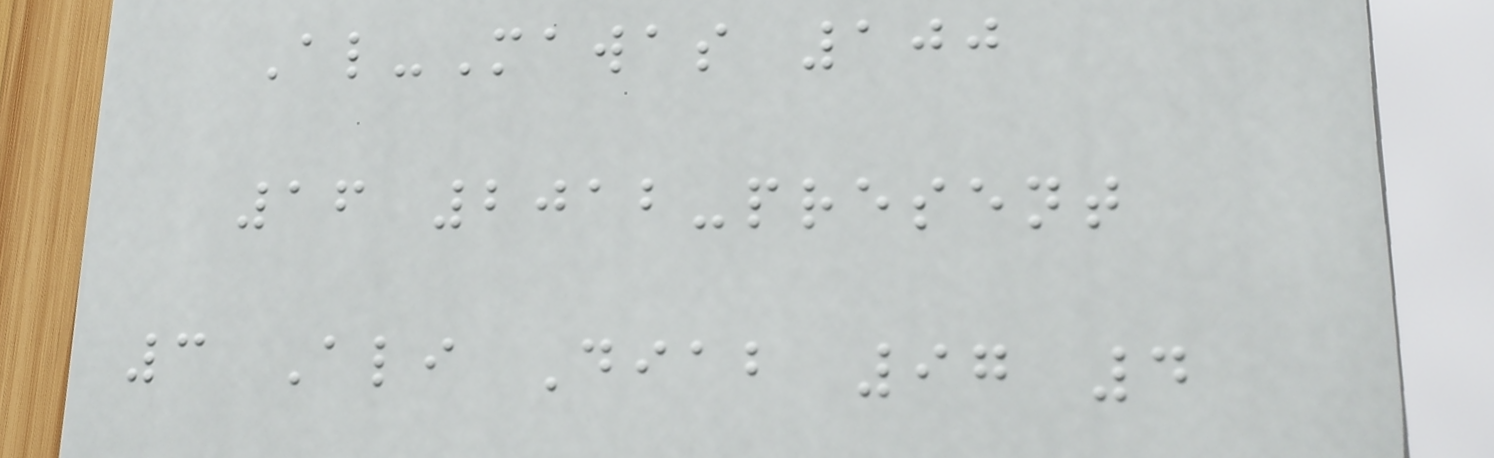Al-Mawas 100
16 2012-present
3 Ali Diab 97 4
